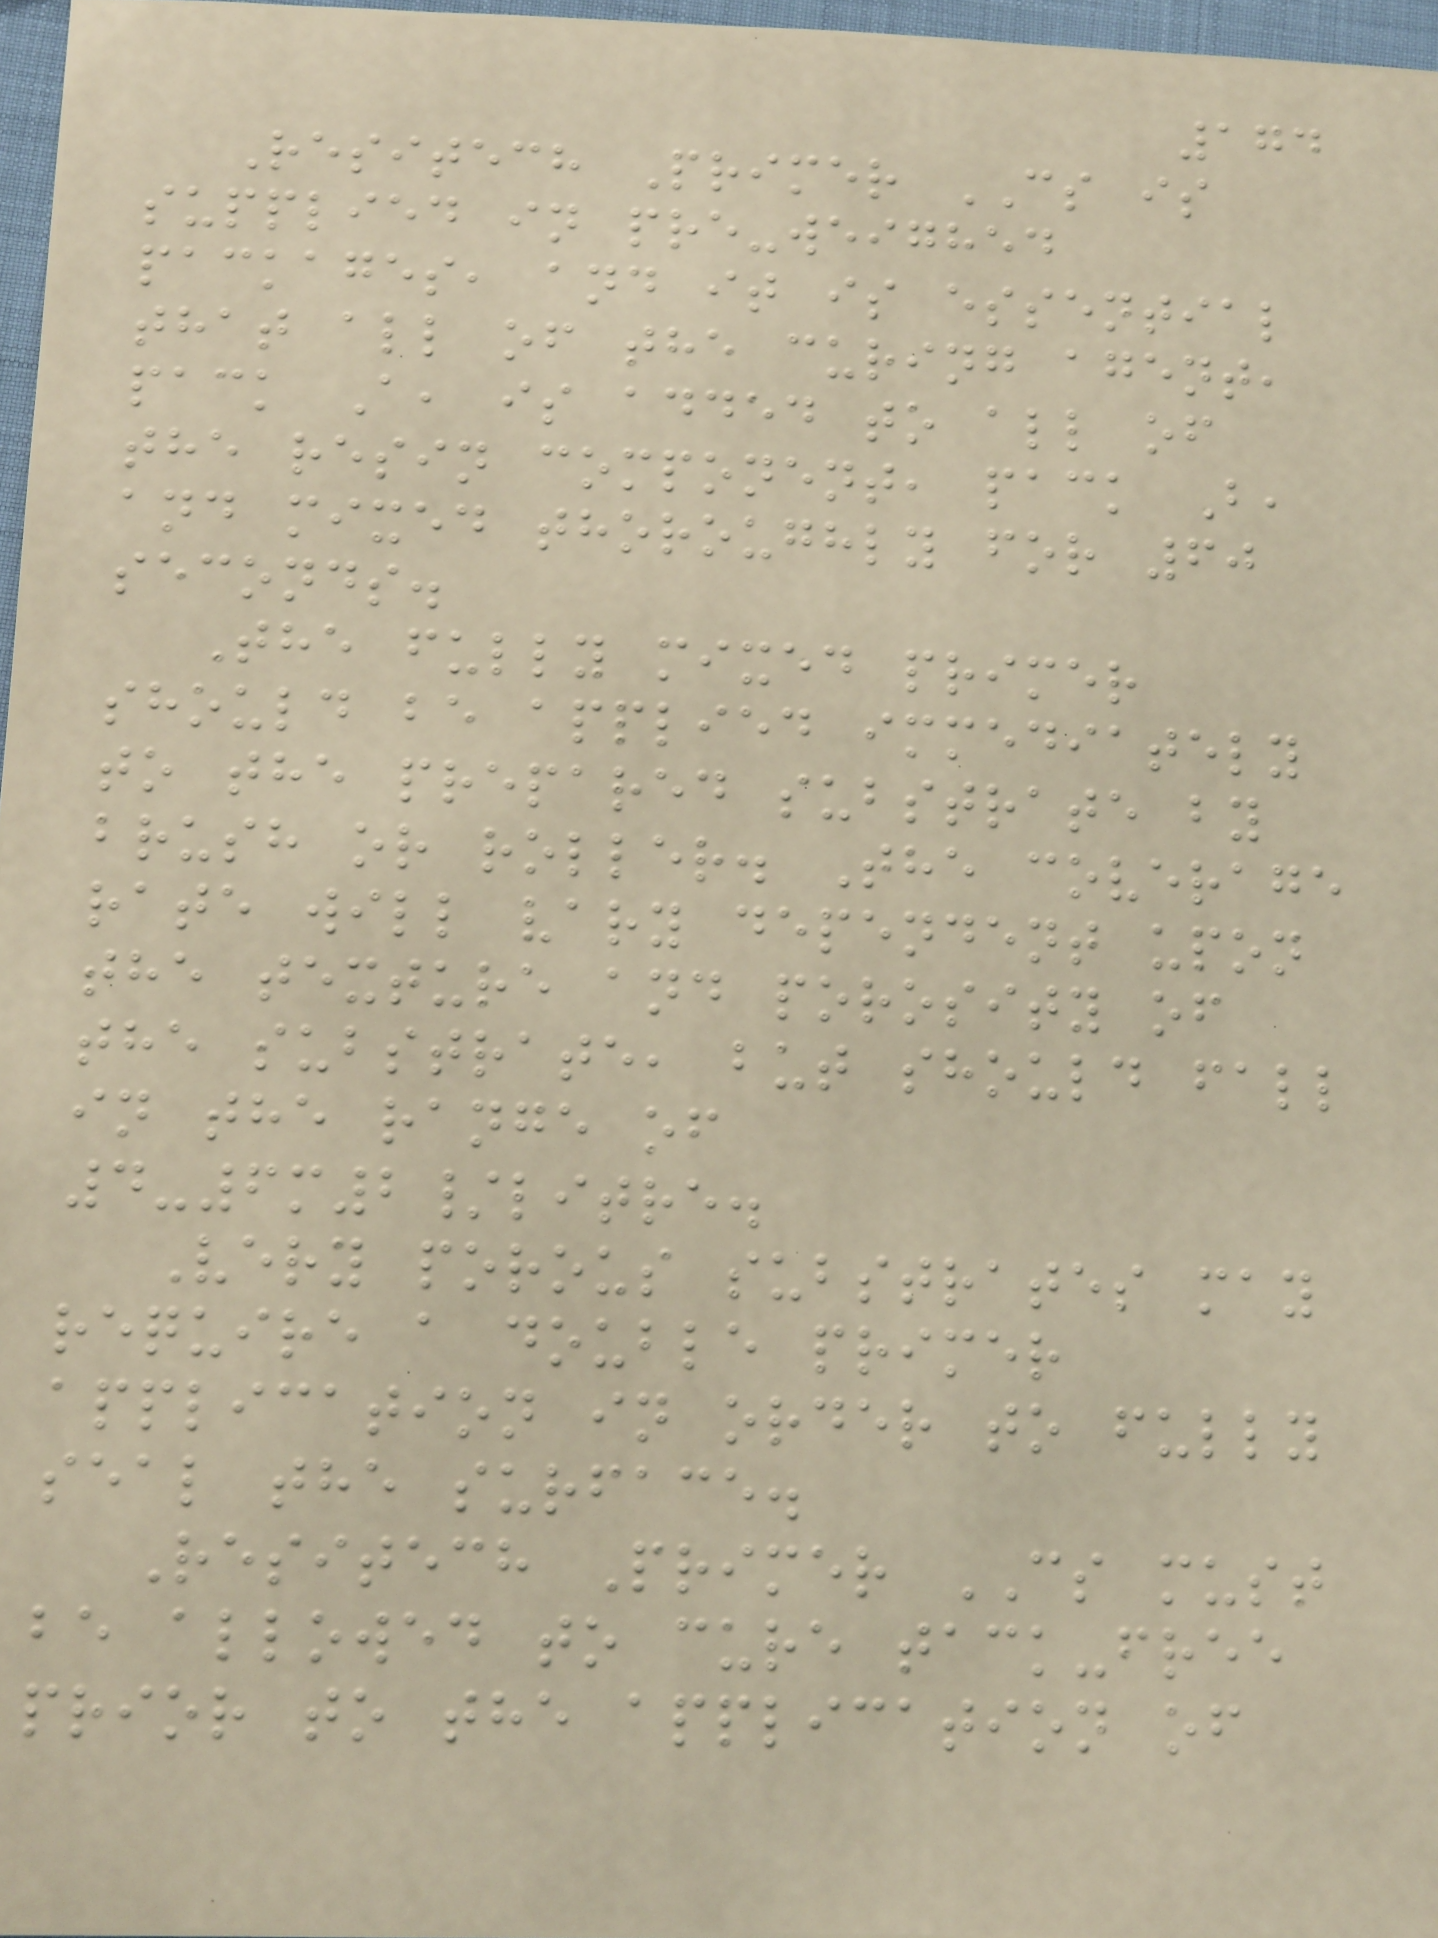174
Resitech Primer CS is
supplied in pre-weighed
packages, and it is essential
that all of the curing agent,
pack A, is added to all of
the resin component, pack B,
and mixed thoroughly for 60
seconds.
The fully mixed primer
should be applied immediately
to the prepared substrate by
brush or roller. The coverage
rate will vary dependent upon
the texture and porosity of
the substrate, but should fall
in the range of
4-6m2/litre.
Very porous substrates may
require a double primer
application in order to fully
seal the surface.
Resitech Primer CS must
be allowed to cure tack-free
prior to the application of
